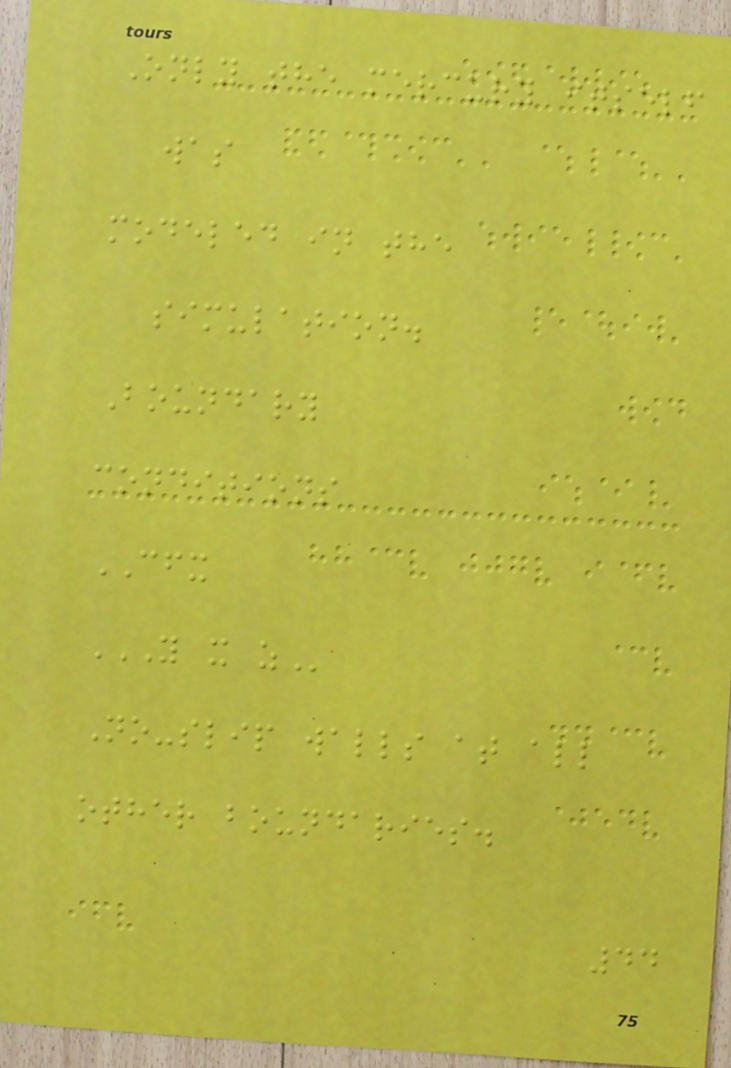Only the mercury itself
was
modeled in the
simulation.
Boundary
conditions
CFX
Y X Z
No-slip walls at all
other boundaries.
44
